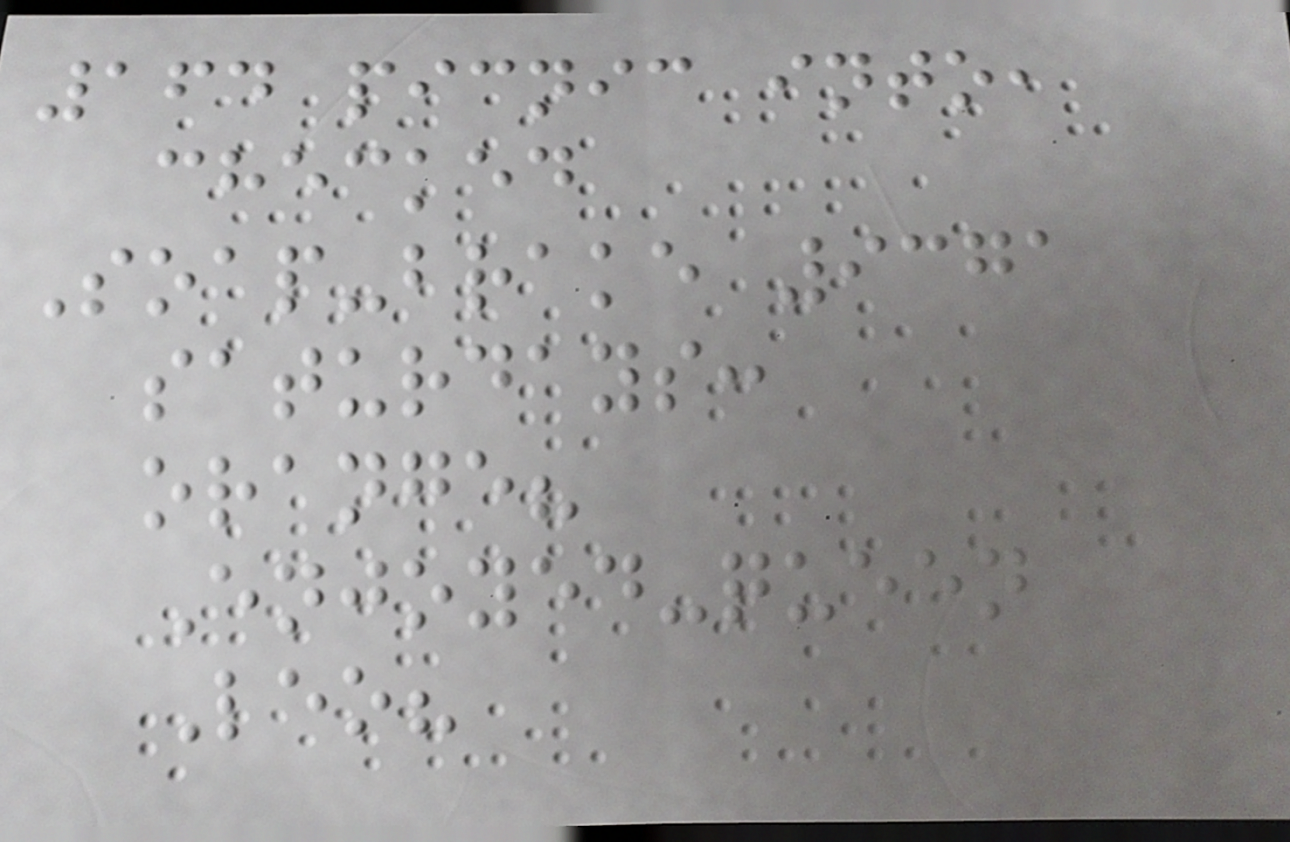164 picnic into,
checked
Soap-brake 9371
saturdays:
orange?
Enjoyed-queen
Leo?
